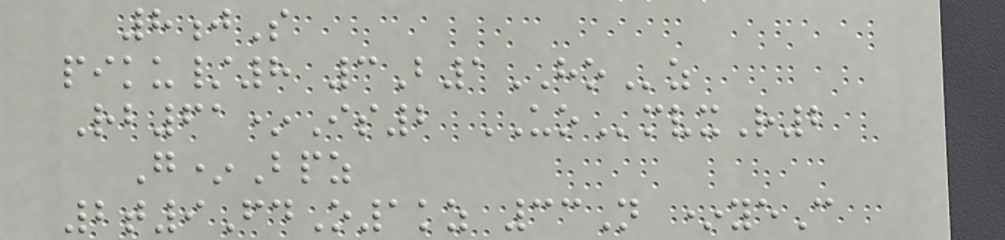8jS
piku/8 3B1HOz
Rb61*Is2 UOmvxR2
G*Bpz
2t9FdO1kz 33N *yeC
